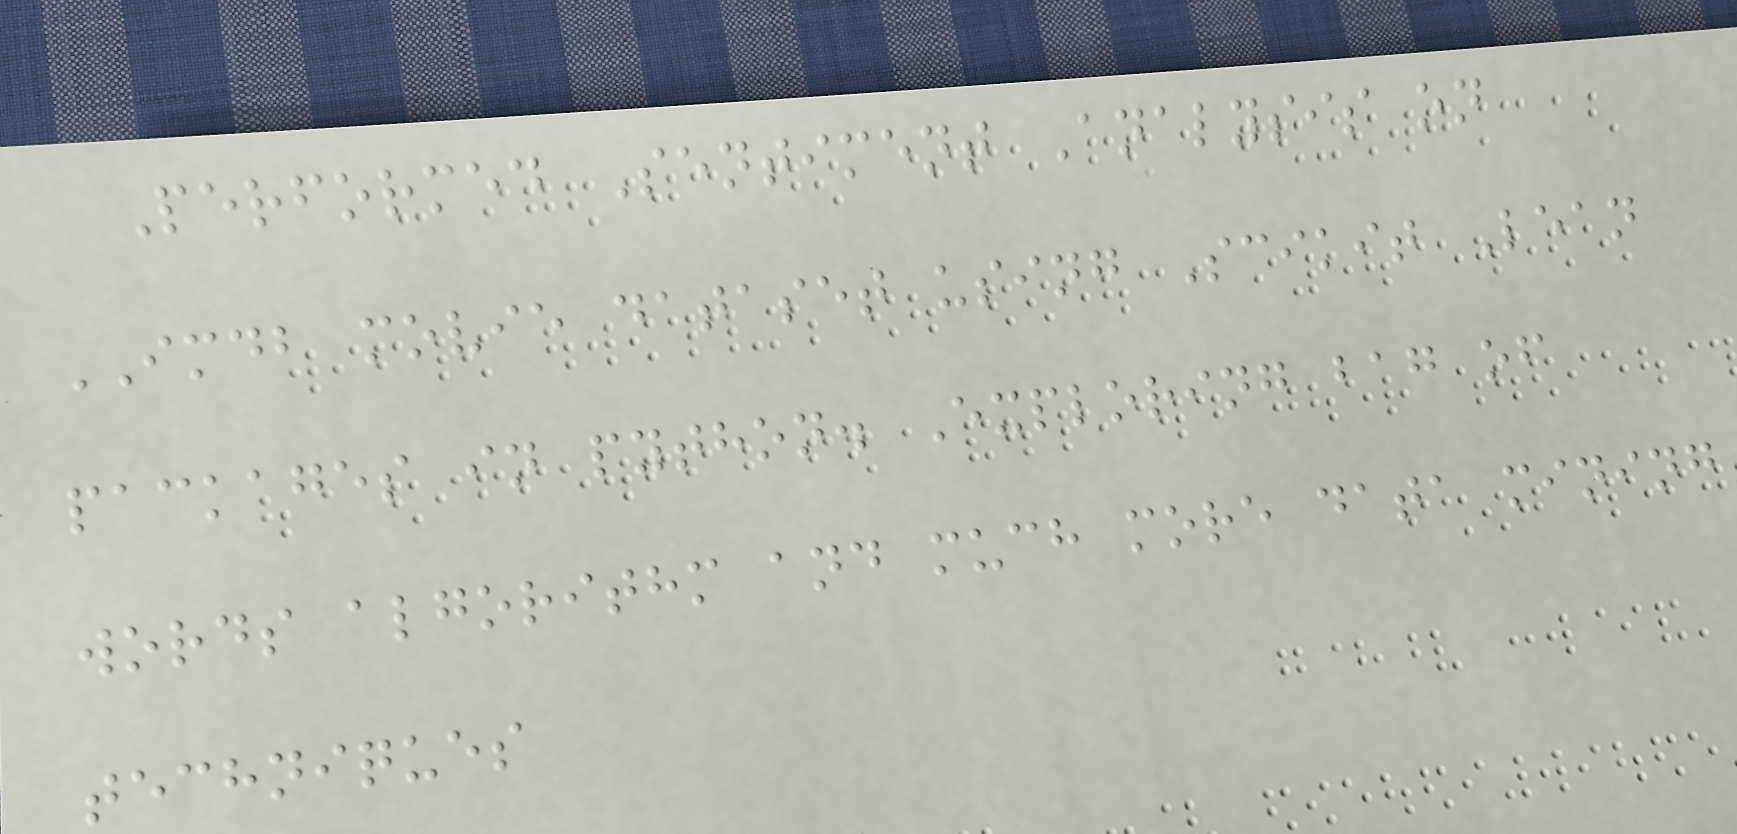Performed Sentiment Analysis on
IMDB movie dataset using Scikit Lean
packages in python. Exploring bag of
words algorithm and much more data mining
techniques
